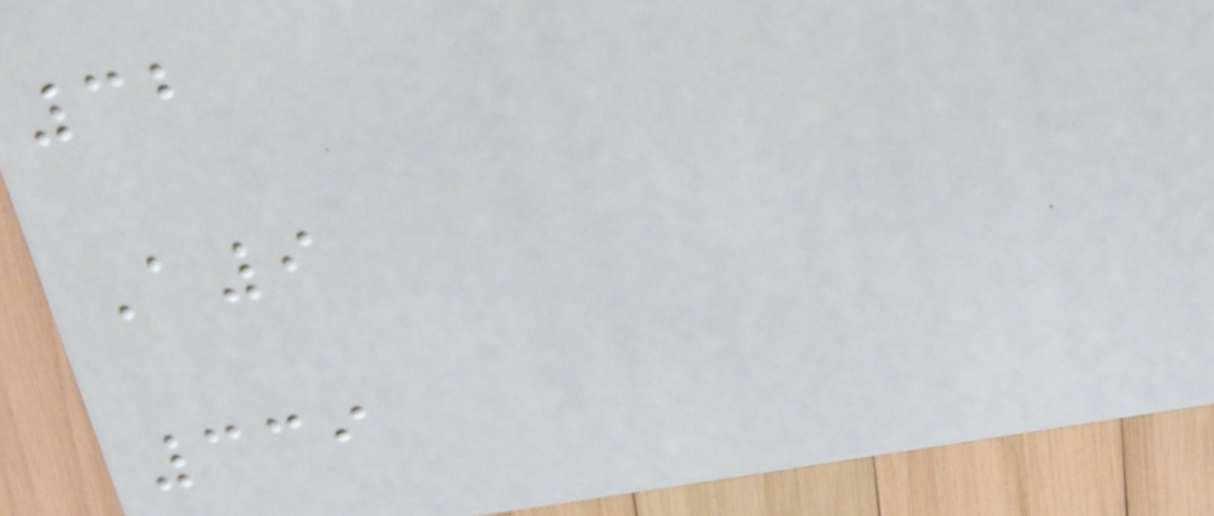32
A9
339
